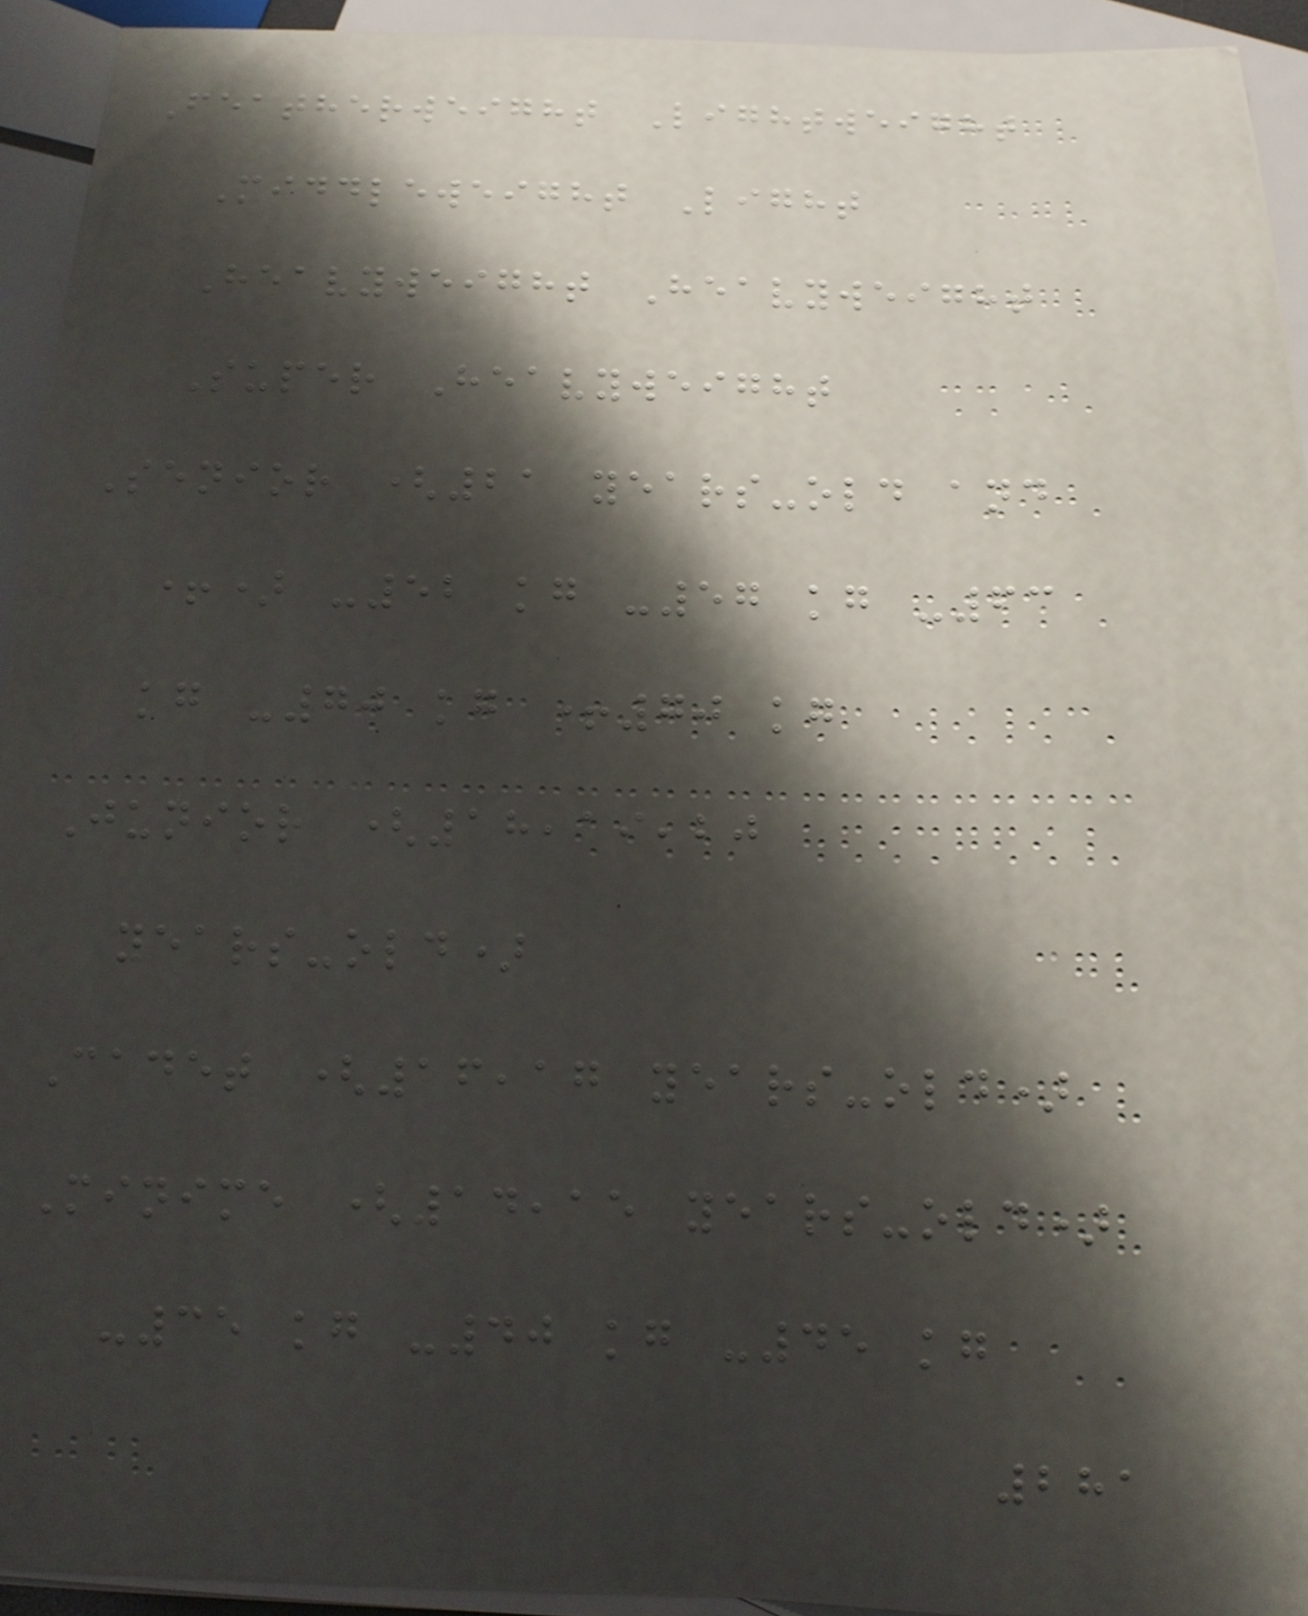Featherweight Lightweight
Middleweight Light
Heavyweight Heavyweight
Super Heavyweight
Senior (21 years-old and
+) -52 kg -57 kg -63
kg -70 kg +70 kg
Junior (18,19,20
years-old)
Cadet (16,17 years-old)
Minime (14,15 years-old)
-35 kg -40 kg -45 kg
281
